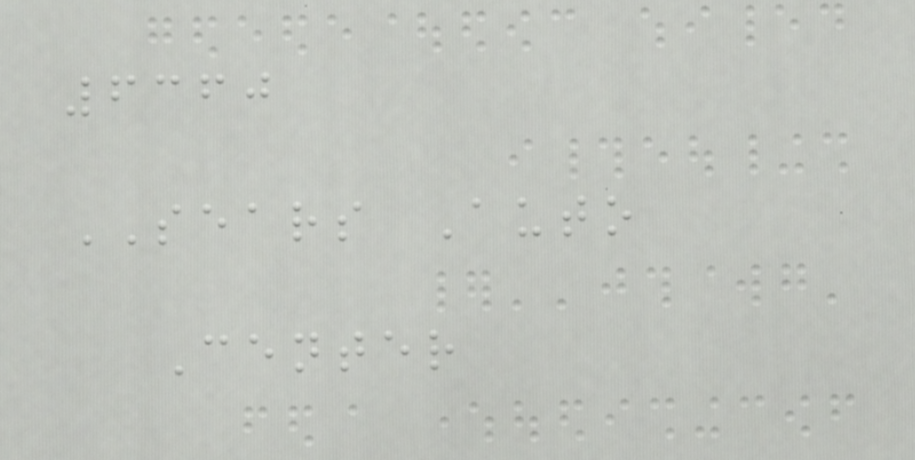6360
SEARS Auto
Center
